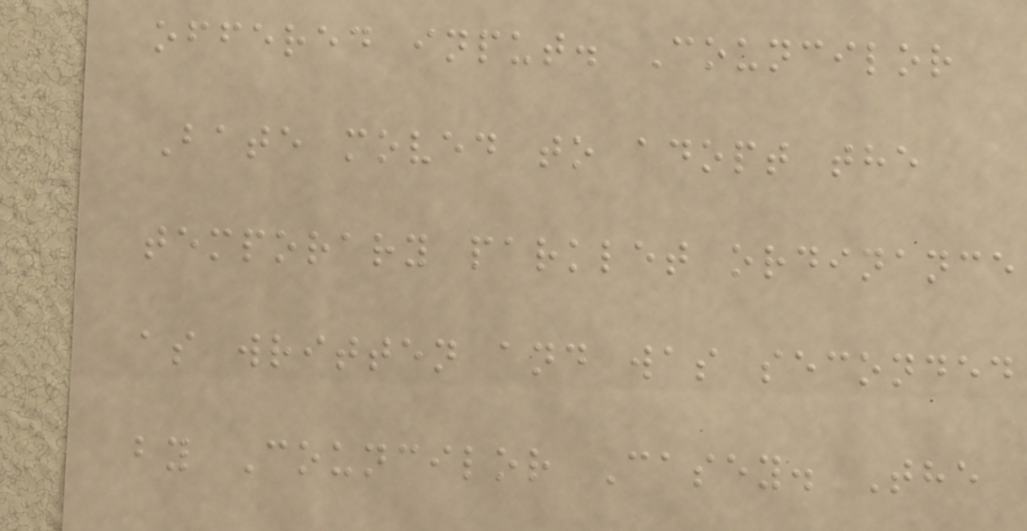offered input. Councilor
Bate moved to adopt the
temporary parklet ordinance
as written and was seconded
by Councilor Casey. The
